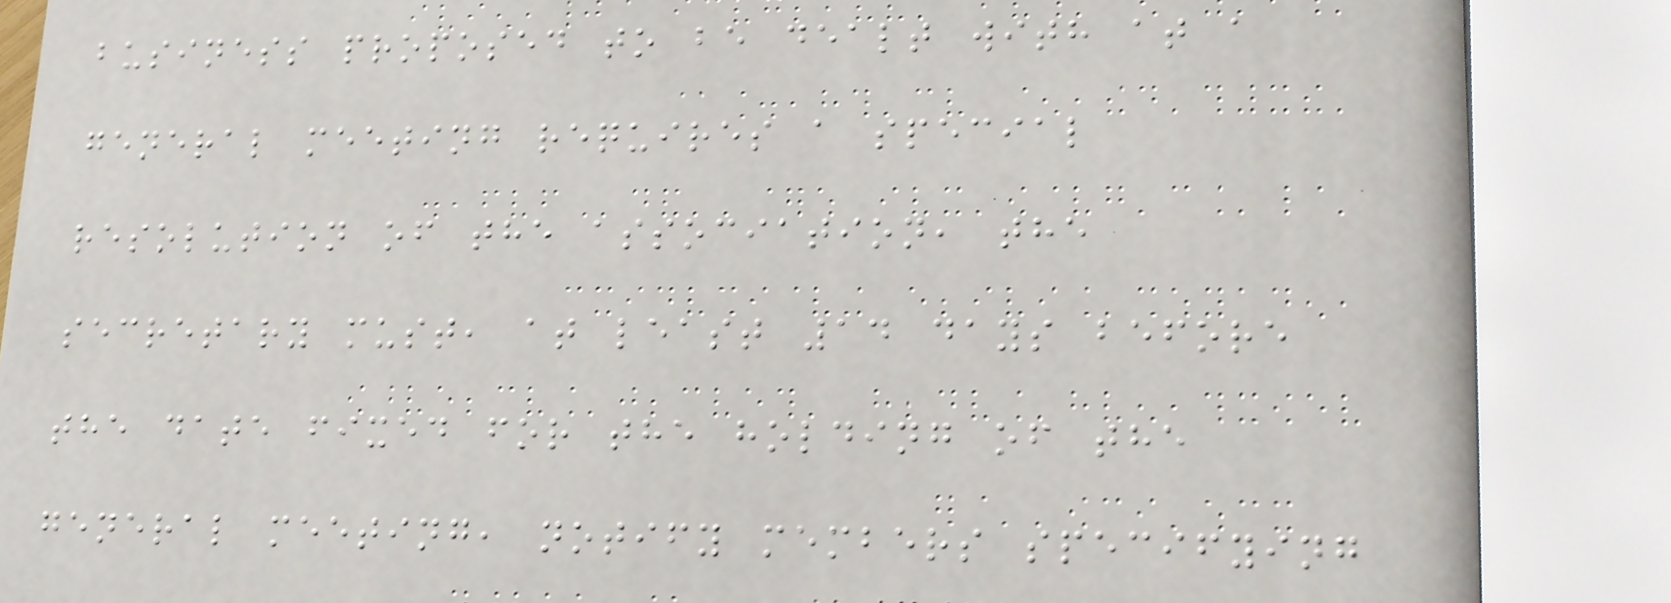business proposed to be dealt with at a
general meeting requires a special
resolution of the association, the
secretary must, at least 14 days before
the date fixed for the holding of the
general meeting, notify members specifying
